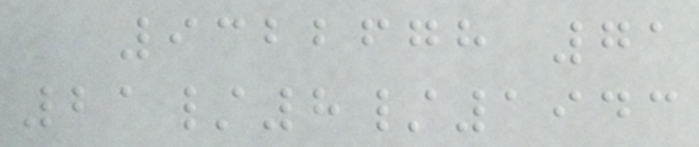9322678 71
21/8/1943
